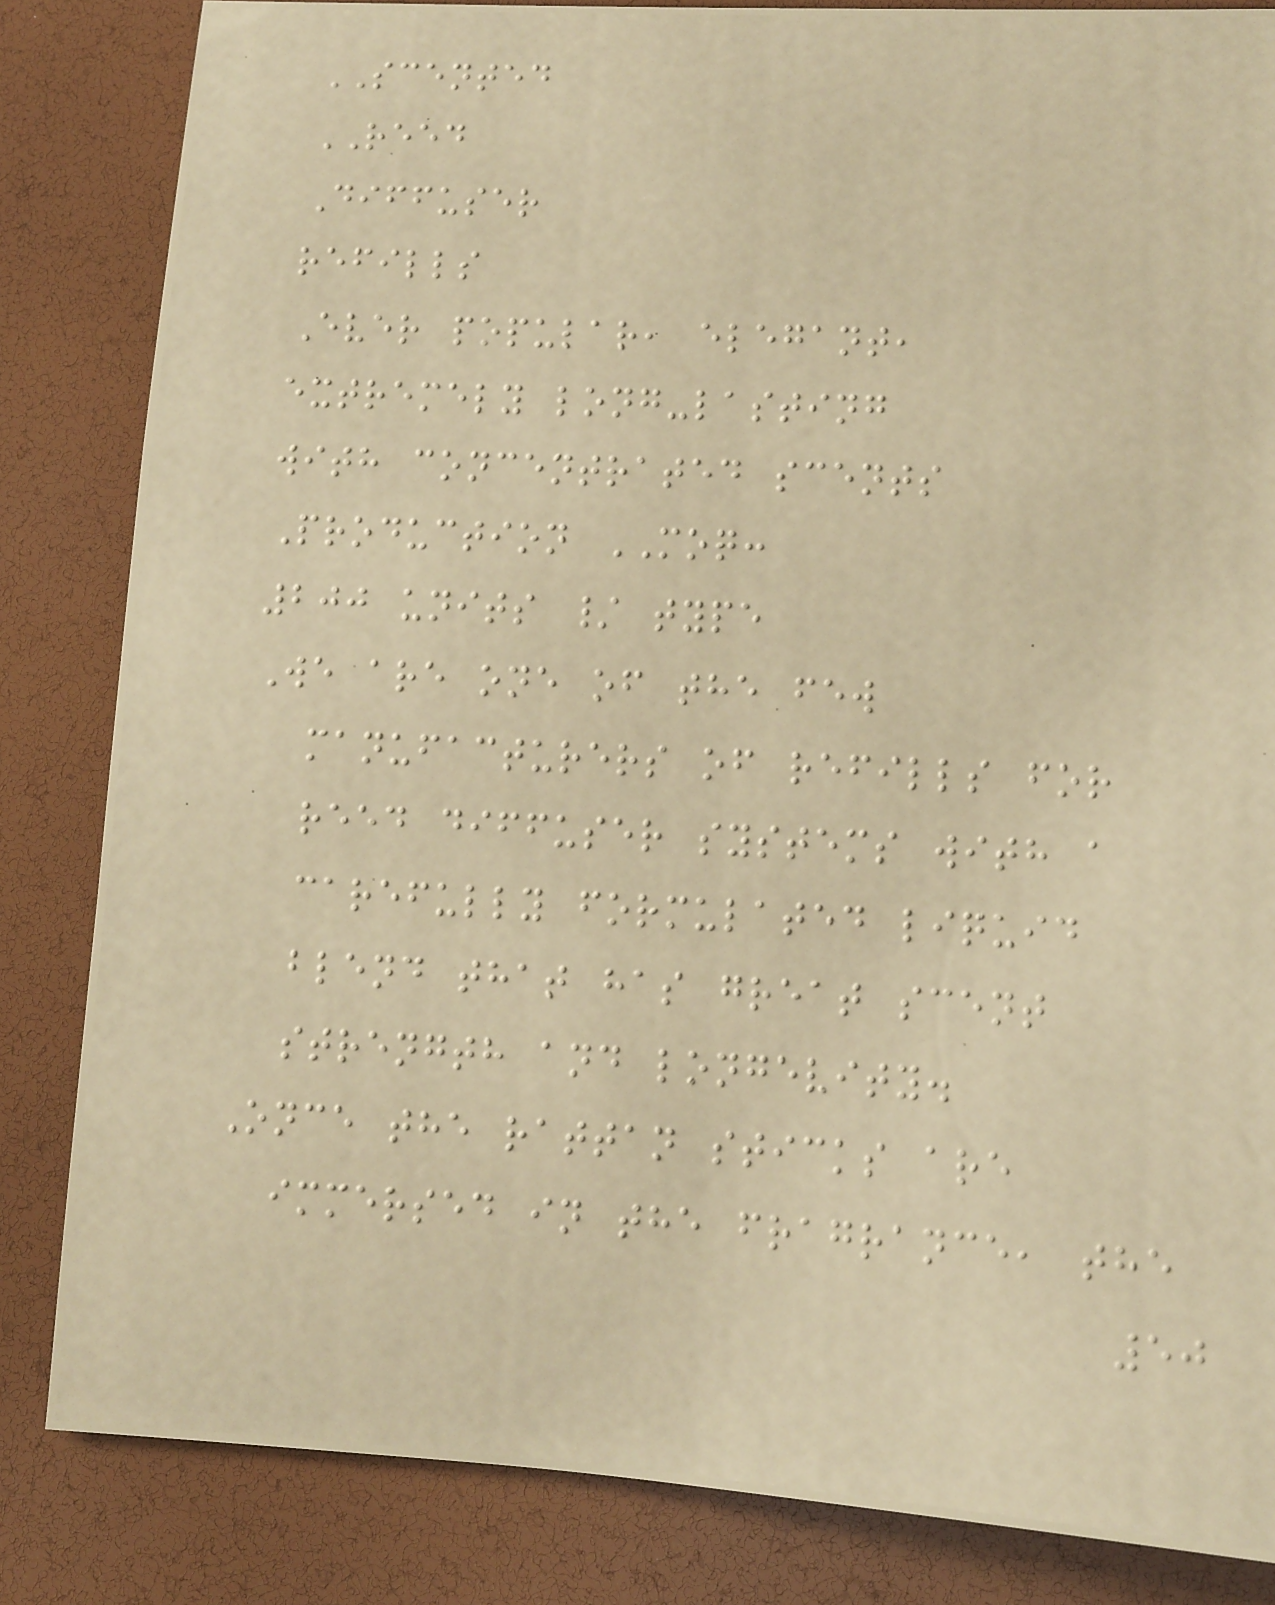SCENTED
REED
Diffuser
refills
Ever popular, elegant,
extremely long-lasting
with concentrated scents
Production MOQ:
200 units / type
We are one of the few
manufacturers of refills for
reed diffuser systems with a
carefully formulated liquid
blend that has great scent
strength and longevity.
Once the rattan sticks are
immersed in the fragrance, the
50
